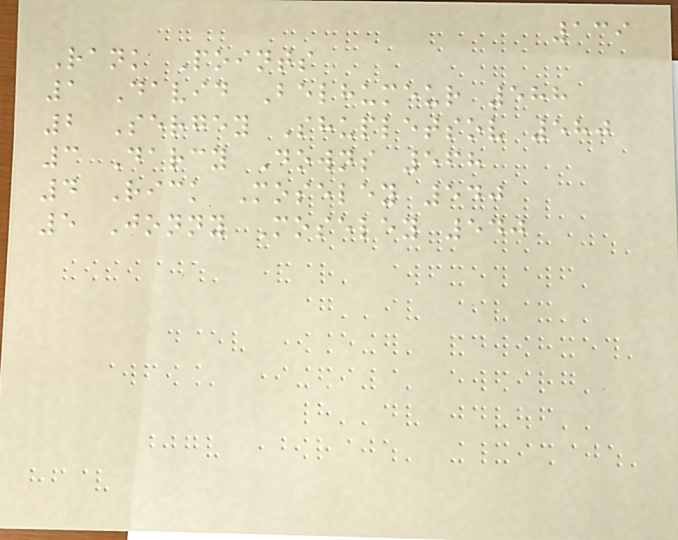139
Rank Points
1 David Belhumeur 588
2 Sergey Shupletsov 580
3 Darcy Downs 568
4 Rick Moseley 540
5 Jonny Moseley 540
